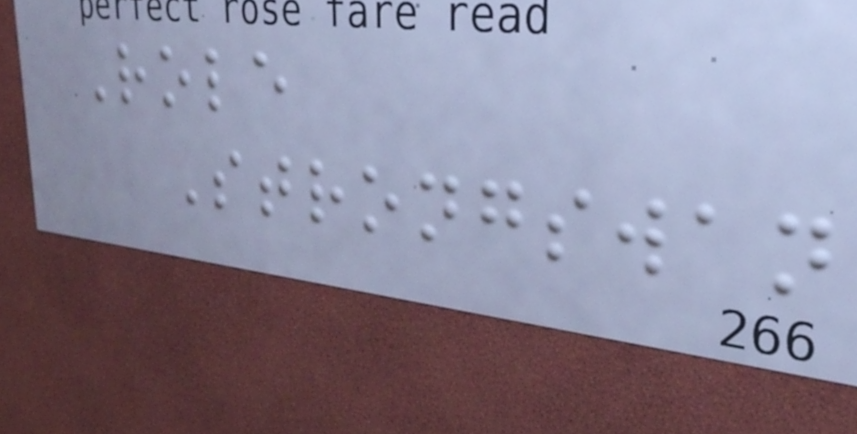Role
Strongswan
